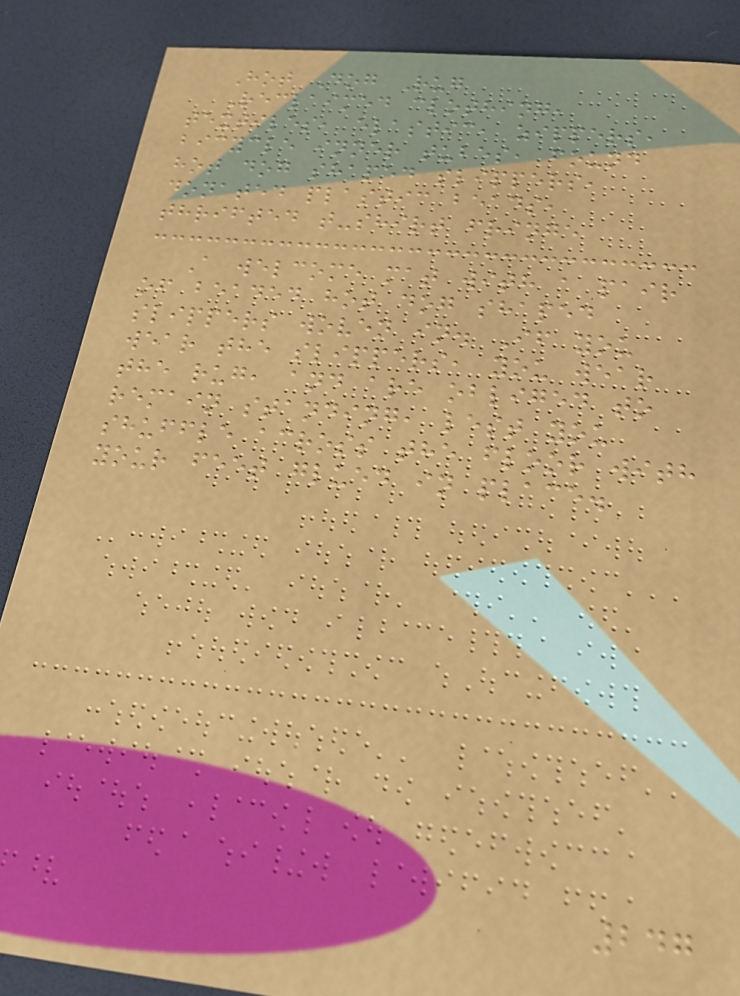Hot Dog Rug
Reclaimed clothing,
textiles, elastic, zippers,
bicycle inner tubes, found
hot dog shaped slippers,
donated plastic beads,
thrifted t-shirt fringe
A welcome mat with a pair
of beaded hot dog shaped
slippers woven in. If you
wear the slippers, you wear
the rug, and are obliged to
remain standing, lest you
shuffle across the floor with
your feet glued in place.
247
